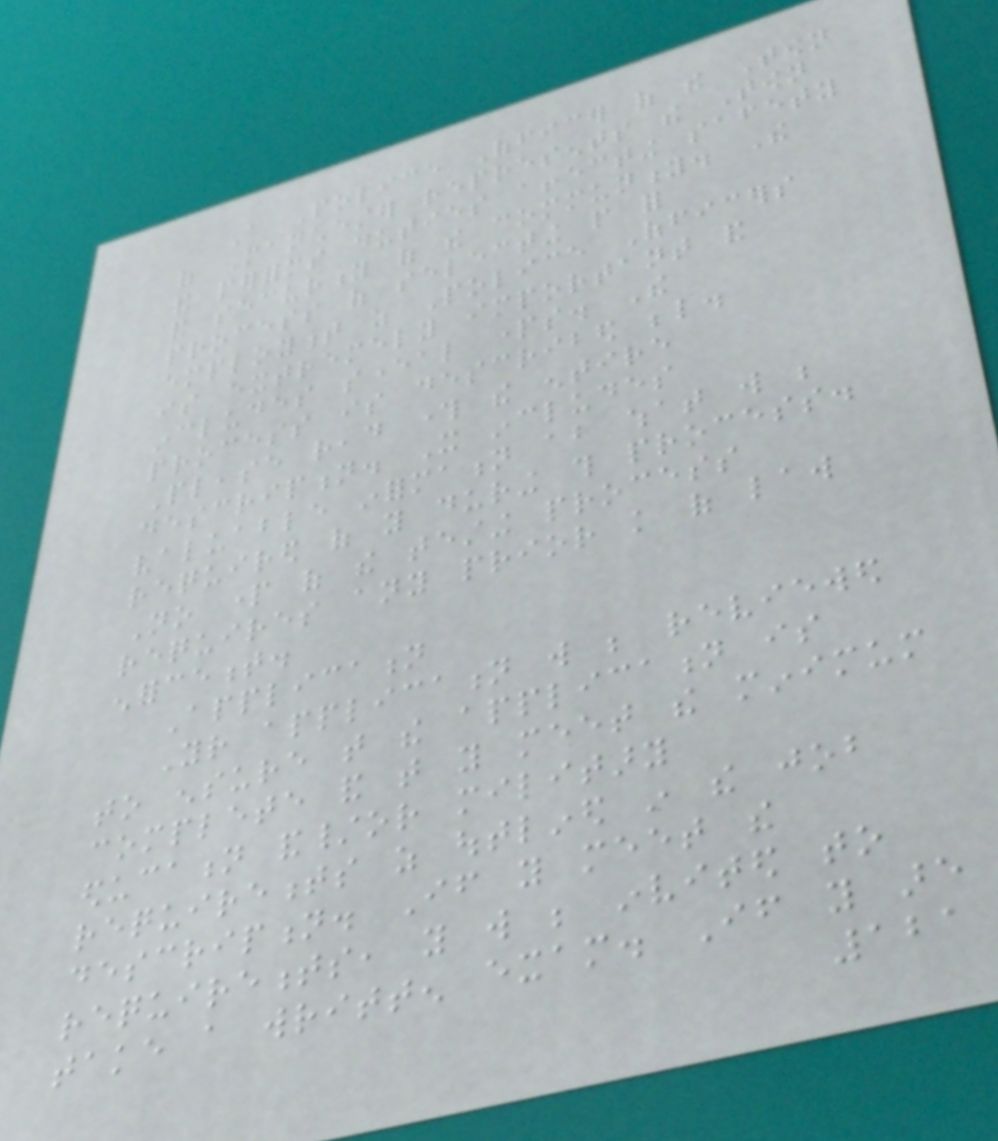A Police Officer of the Town
of Manchester represents the Town
and performs duties affecting safety
and security of the community. The
process of selecting people for
employment as Police Officers
is extremely important and
includes several parts. The
process is described below.
Please read through the entire
description. It includes
valuable information about what will be
required of you during this process.
No part of the testing process
requires any prior knowledge of law
enforcement.
Application
Your application will be reviewed
to ensure that the application is
complete and that you meet the minimum
education and/or military
requirements as outlined in the job
description. If you meet the
requirements, you will be invited to
take a written exam. If you are
121
